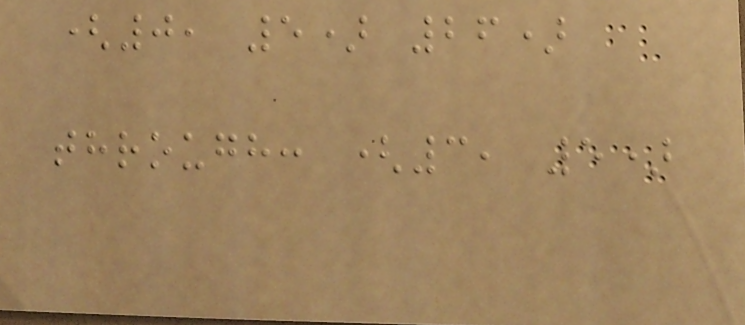(0, 5) 26)
through: (3, 5)
